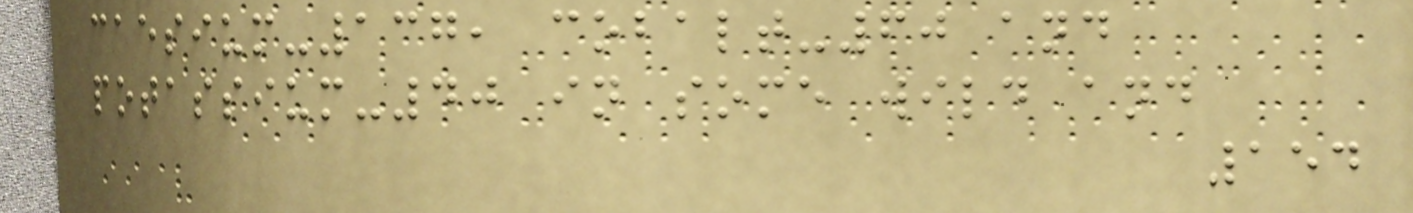caesium-137, cobalt-60 and
potassium-40 in some wild and
154
